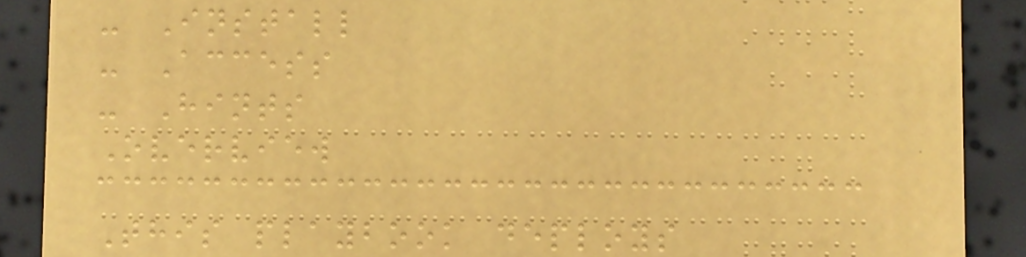- Install
- Access
- Hints
Overview
This playbook deploys
